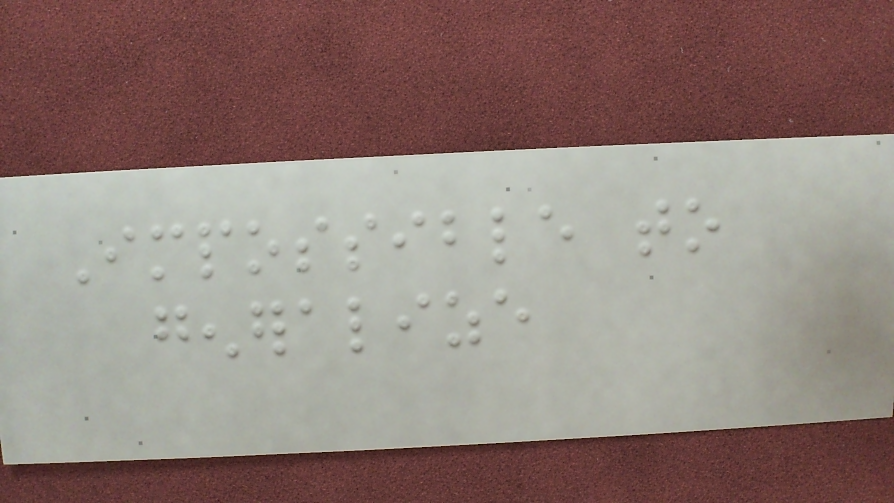Impossible to
generalize
